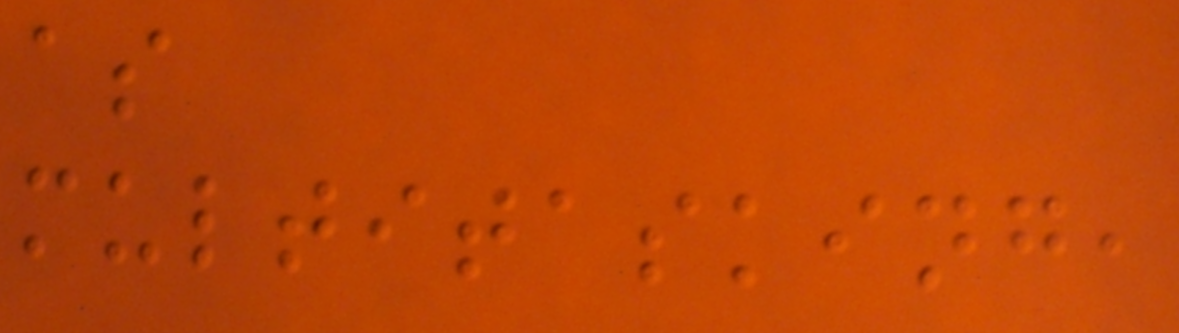as
multitasking,
